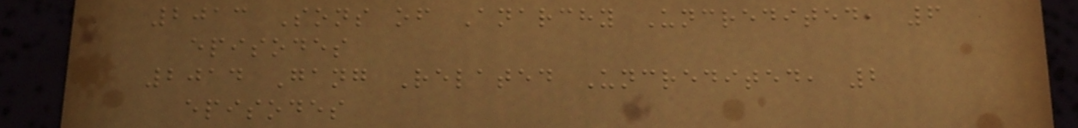2013 Sons of Anarchy Uncredited, 6
episodes
2014 Gang Related Uncredited, 2
episodes
